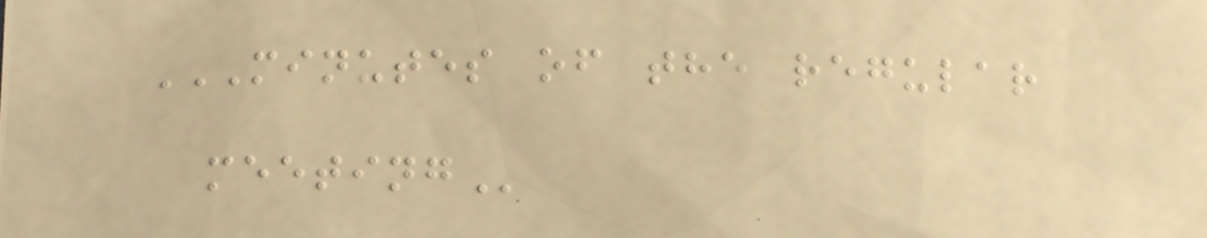MINUTES OF THE REGULAR
MEETING
